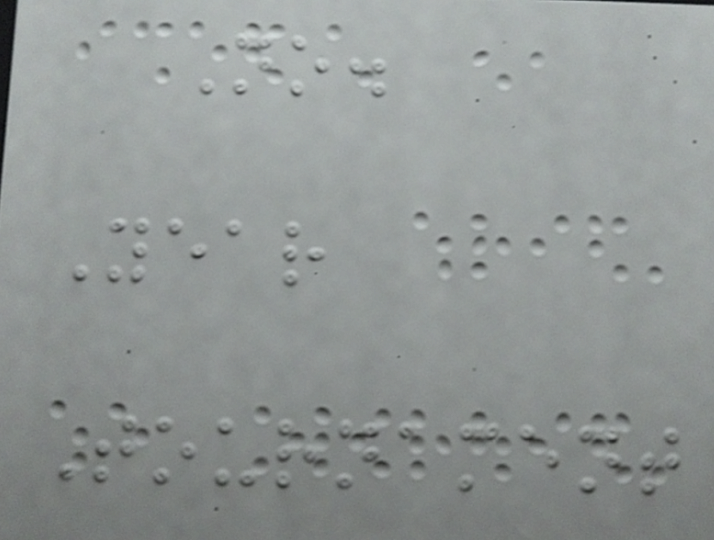No.
Year
Tournament
